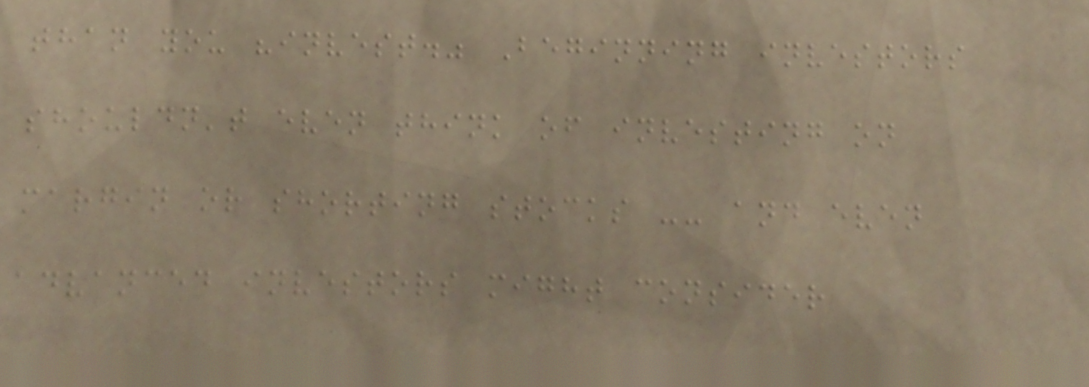than you "invest." Beginning investors
shouldn't even think of investing on
margin or shorting stocks -- and even
advanced investors might consider
